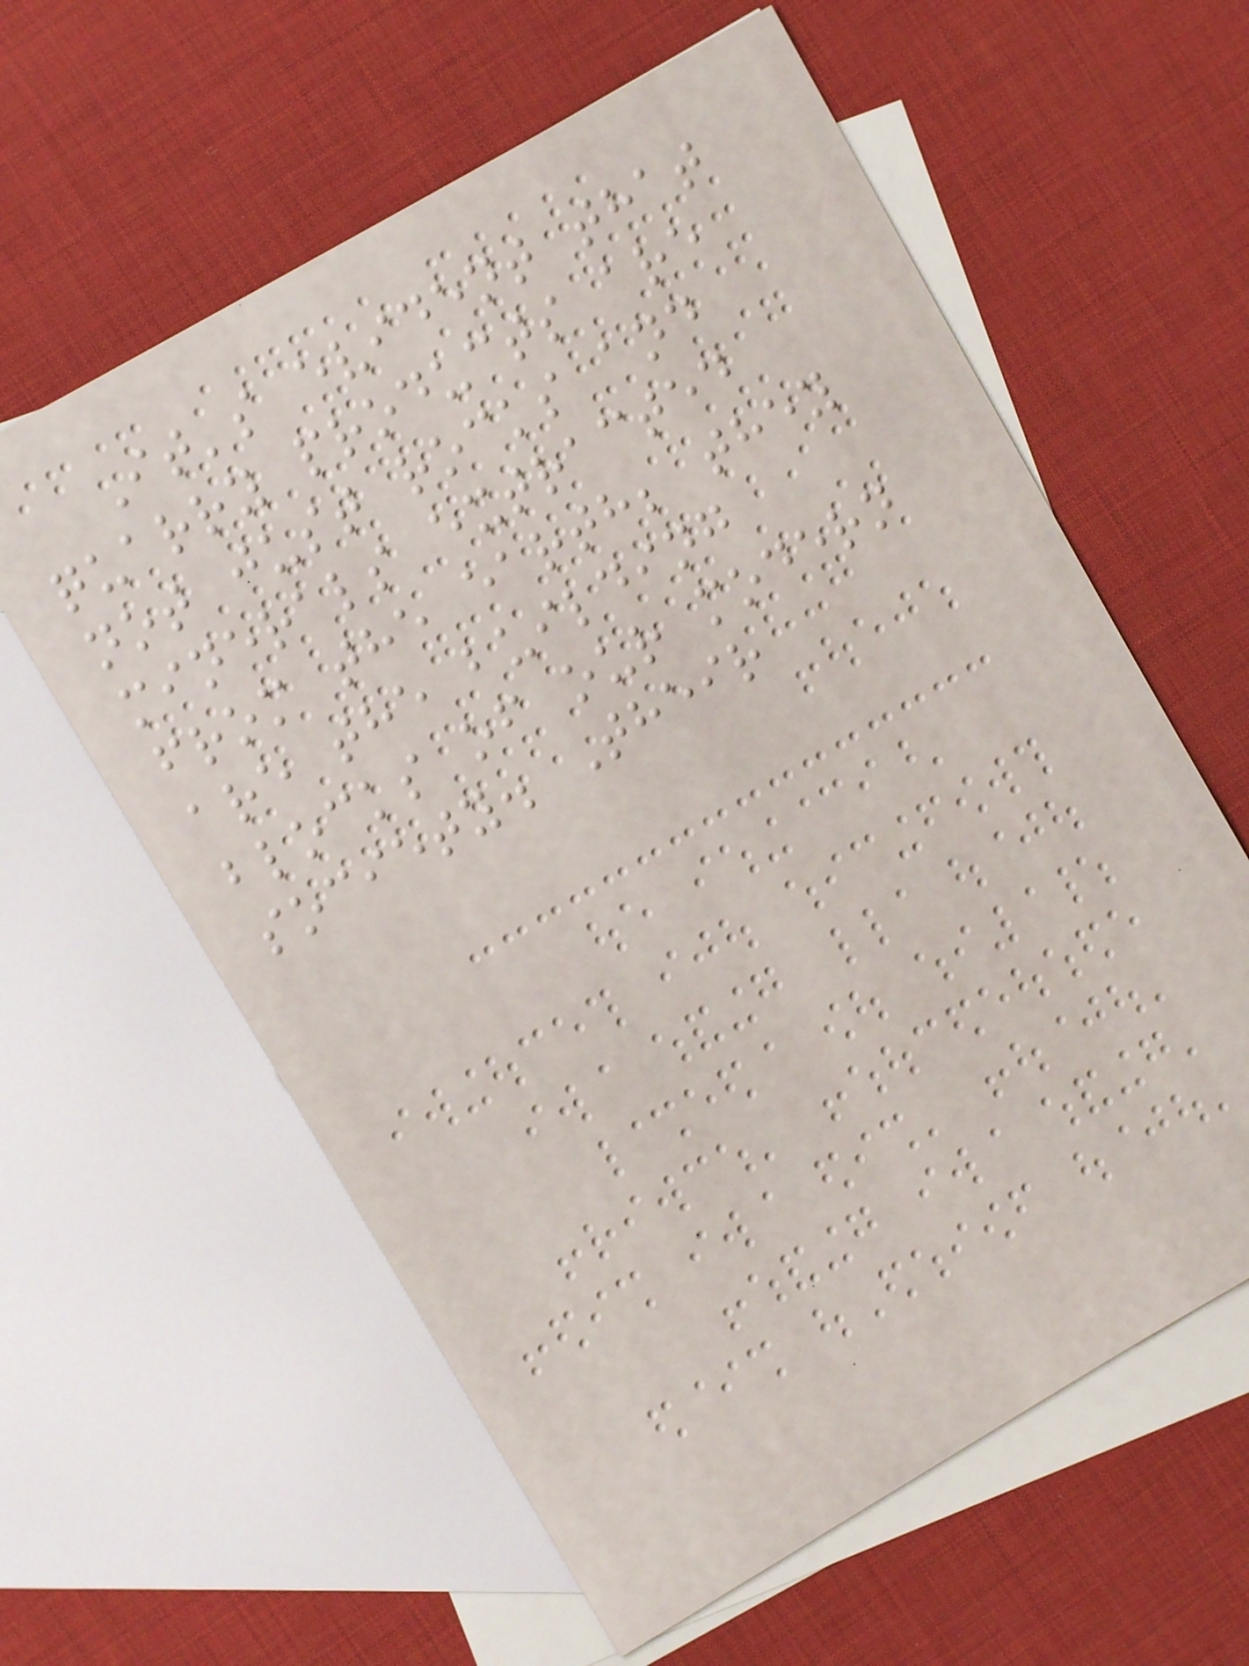It's evident that
quarry products are
not just rocks and
minerals extracted
from the earth; they
are the building
blocks of our modern
society. Their
